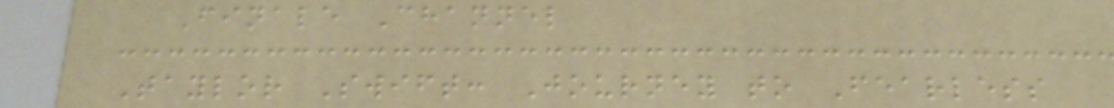Finale Channel
Taylor Swift: Journey to Fearless
